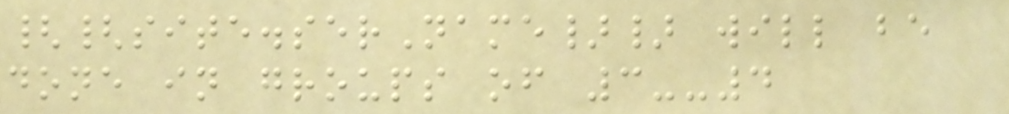{{site.serName}} will be
done in groups of 3--4
